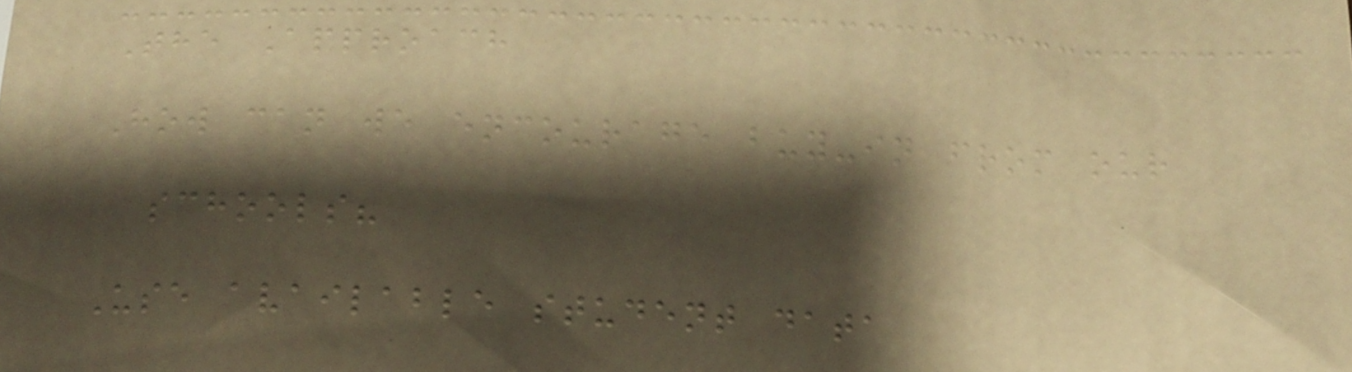The Approach
How can we encourage buy-in from our
schools?
Use available student data
